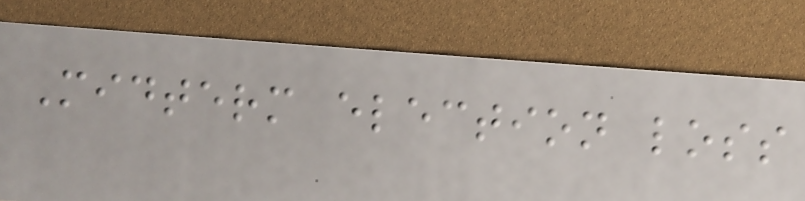Midterm election loss
